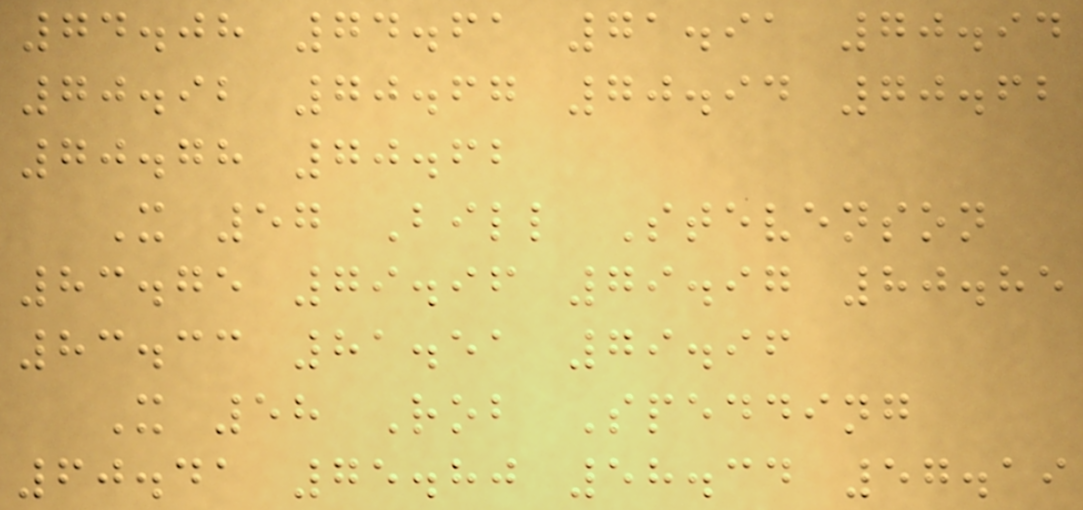74.08 74.61 71.91 70.94
70.92 70.67 70.94 70.62
70.78 70.62
X 57 Bill Stevenson
83.75 79.96 79.97 80.85
83.33 81.51 79.96
X 58 Rob Spedding
60.41 75.80 58.34 57.19
